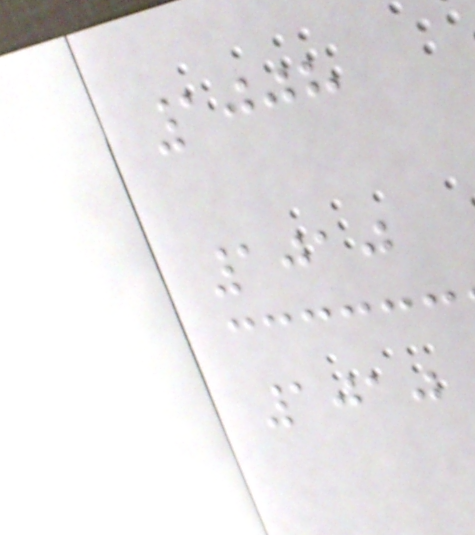1008
1010
1010
